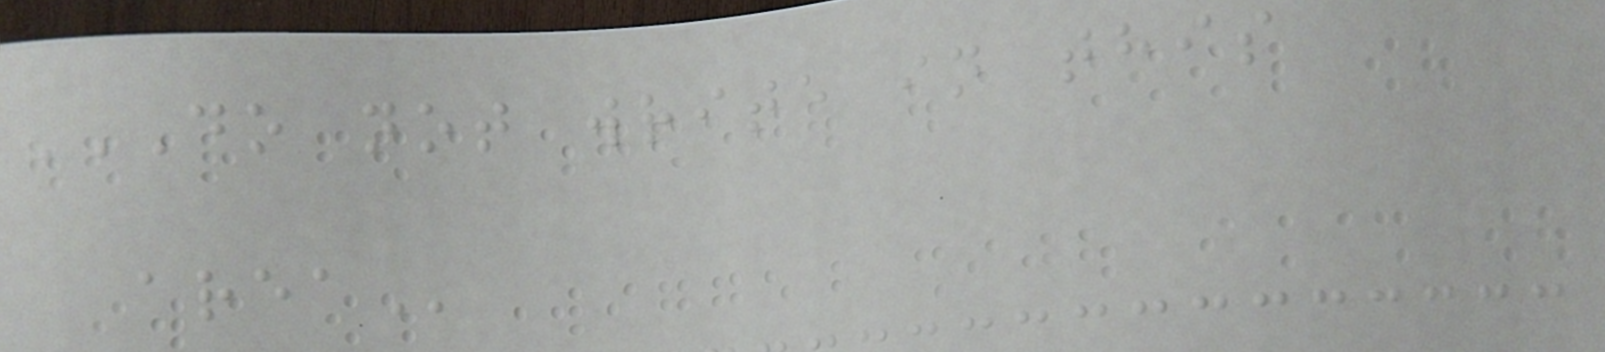DO NOT WRITE IN THIS
AREA
